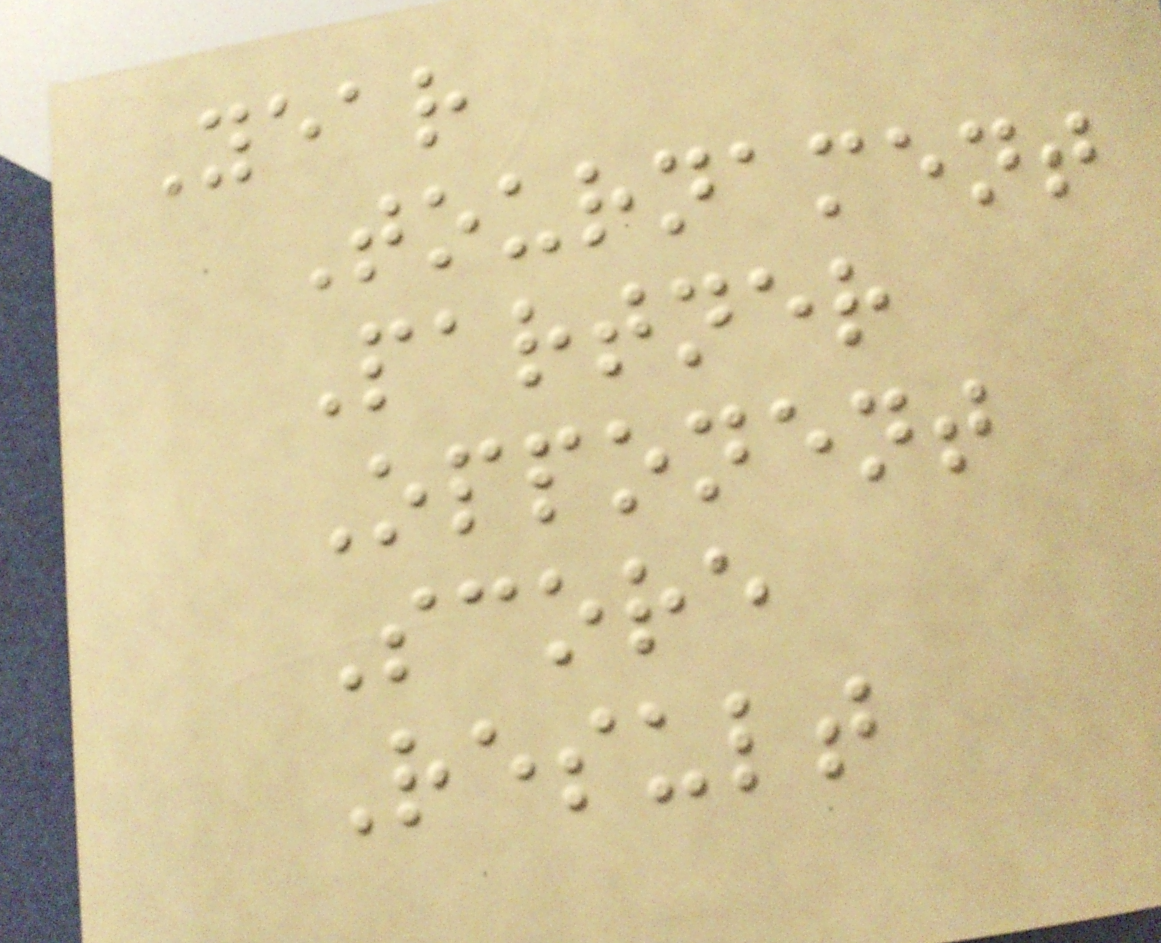Year
Tournament
Partner
Opponent
Score
Result
